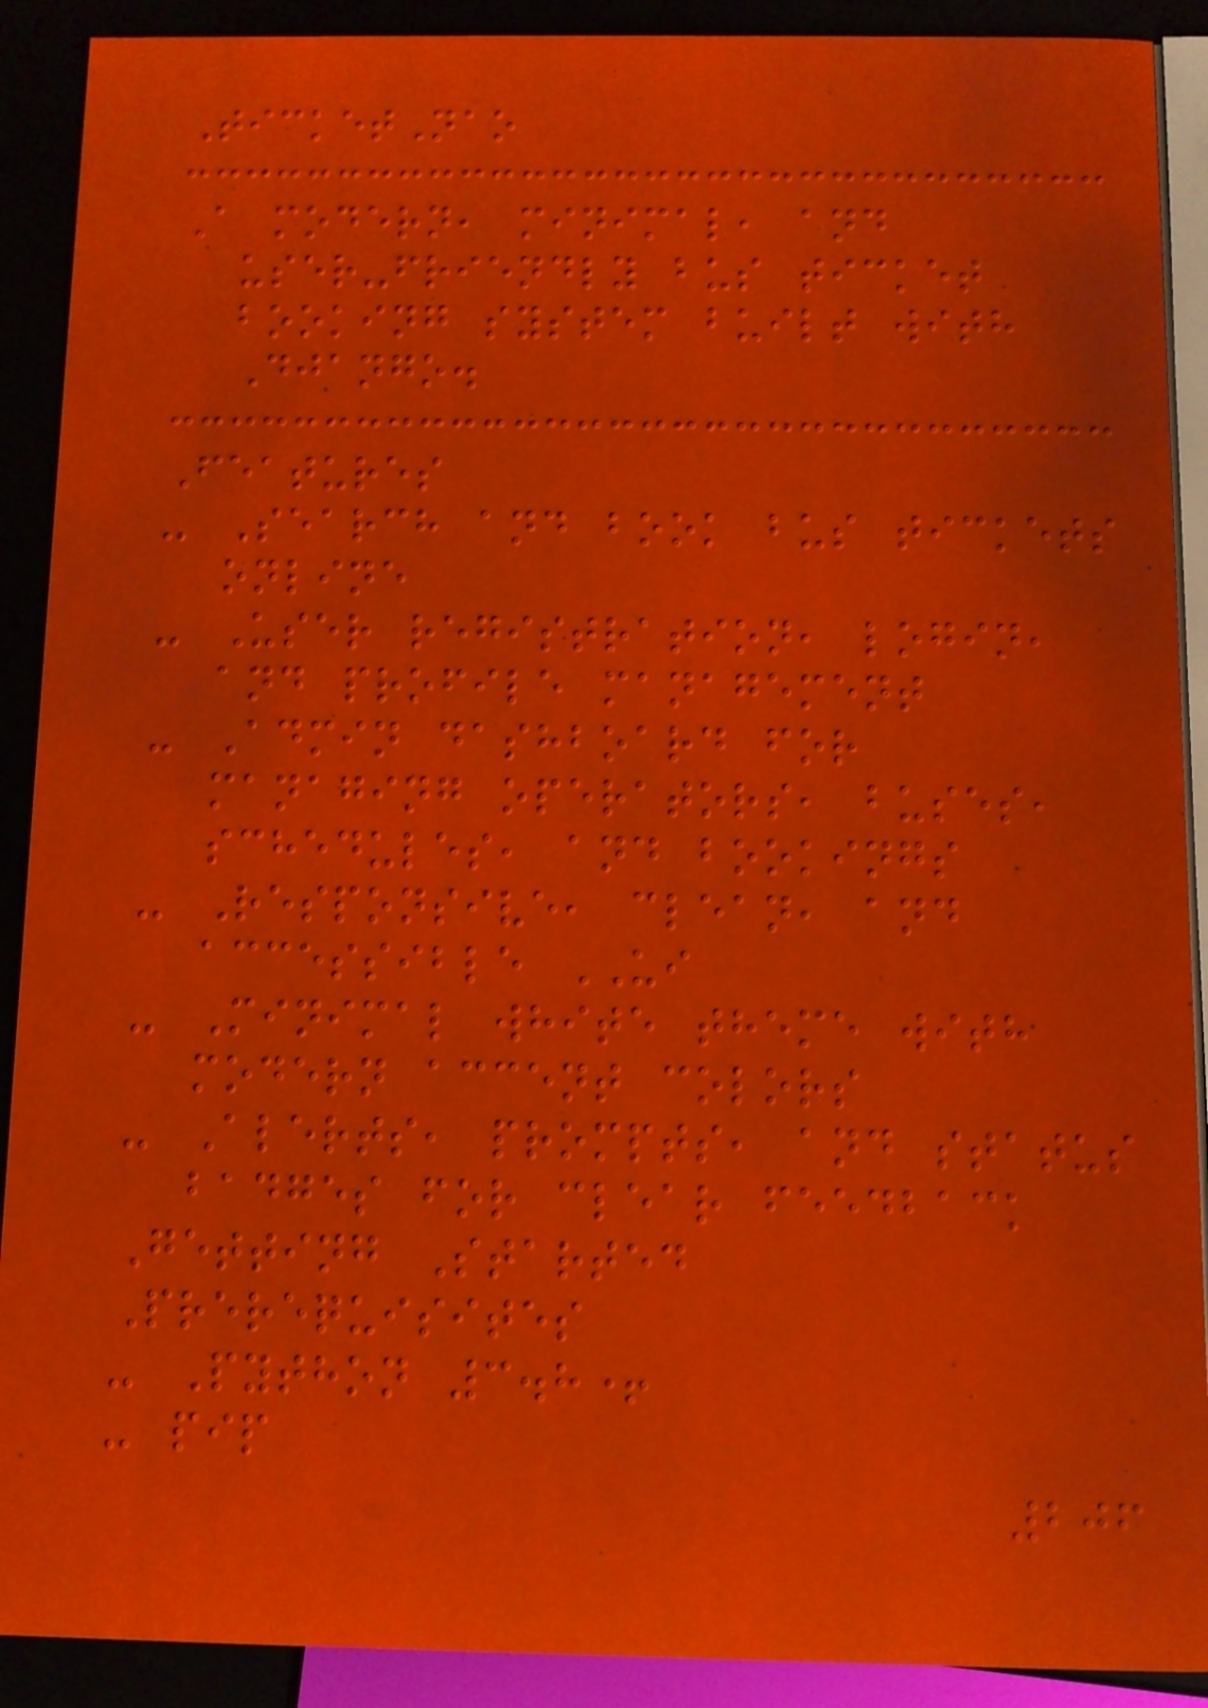TicketNao
A modern, minimal, and
user-friendly bus ticket
booking system built with
Django.
Features
- Search and book bus tickets
online
- User registration, login,
and profile management
- Admin dashboard for
managing operators, buses,
schedules, and bookings
- Responsive, clean, and
accessible UI
- Minimal white theme with
modern accent colors
- Alerts, prompts, and status
badges for clear feedback
Getting Started
Prerequisites
- Python 3.8+
- pip
206
